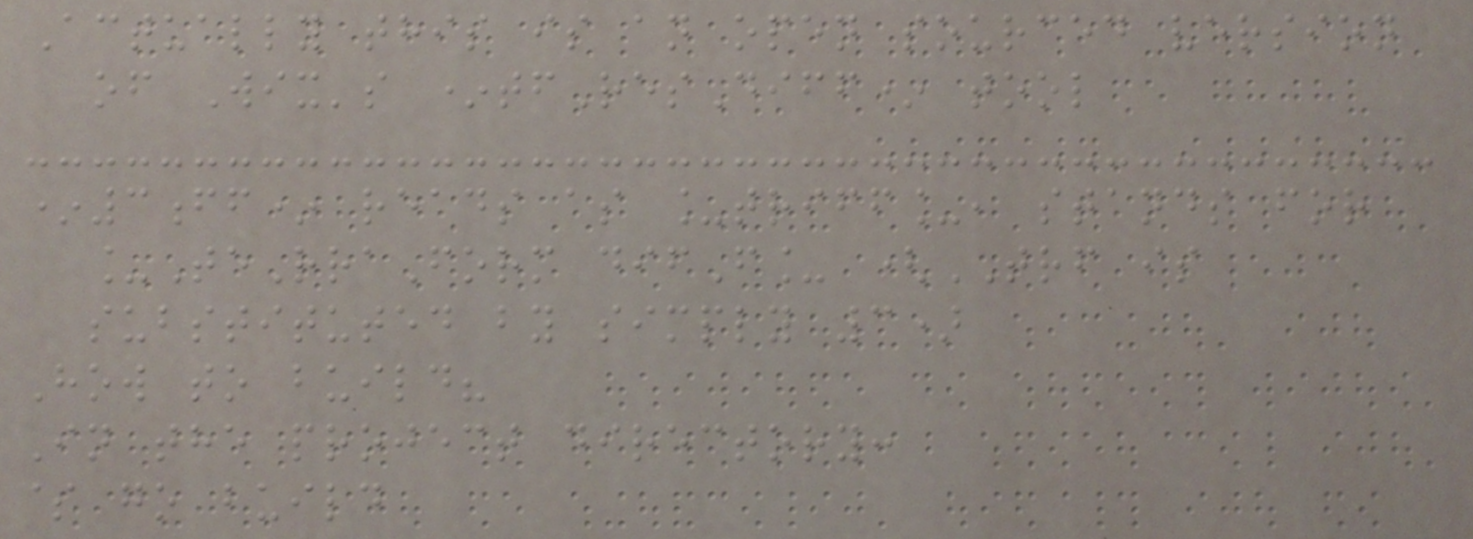Actually this is an open sourced version
of Wix's *tfResDiff* tool
*3ff* reads as _triff_, stands for
_TeRraForm difF_ (TRF is
substituted by simply 3)
How to build?
In the project directory:
$ go build
